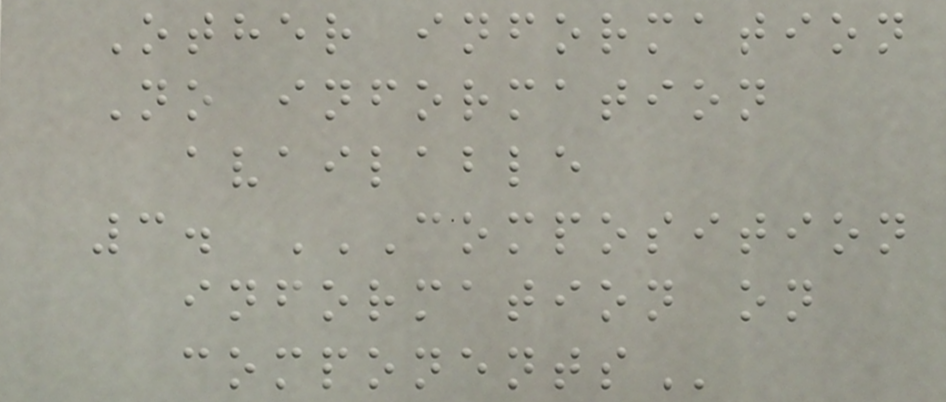Other information
No information
available
3. COMPOSITION
INFORMATION ON
COMPONENTS
